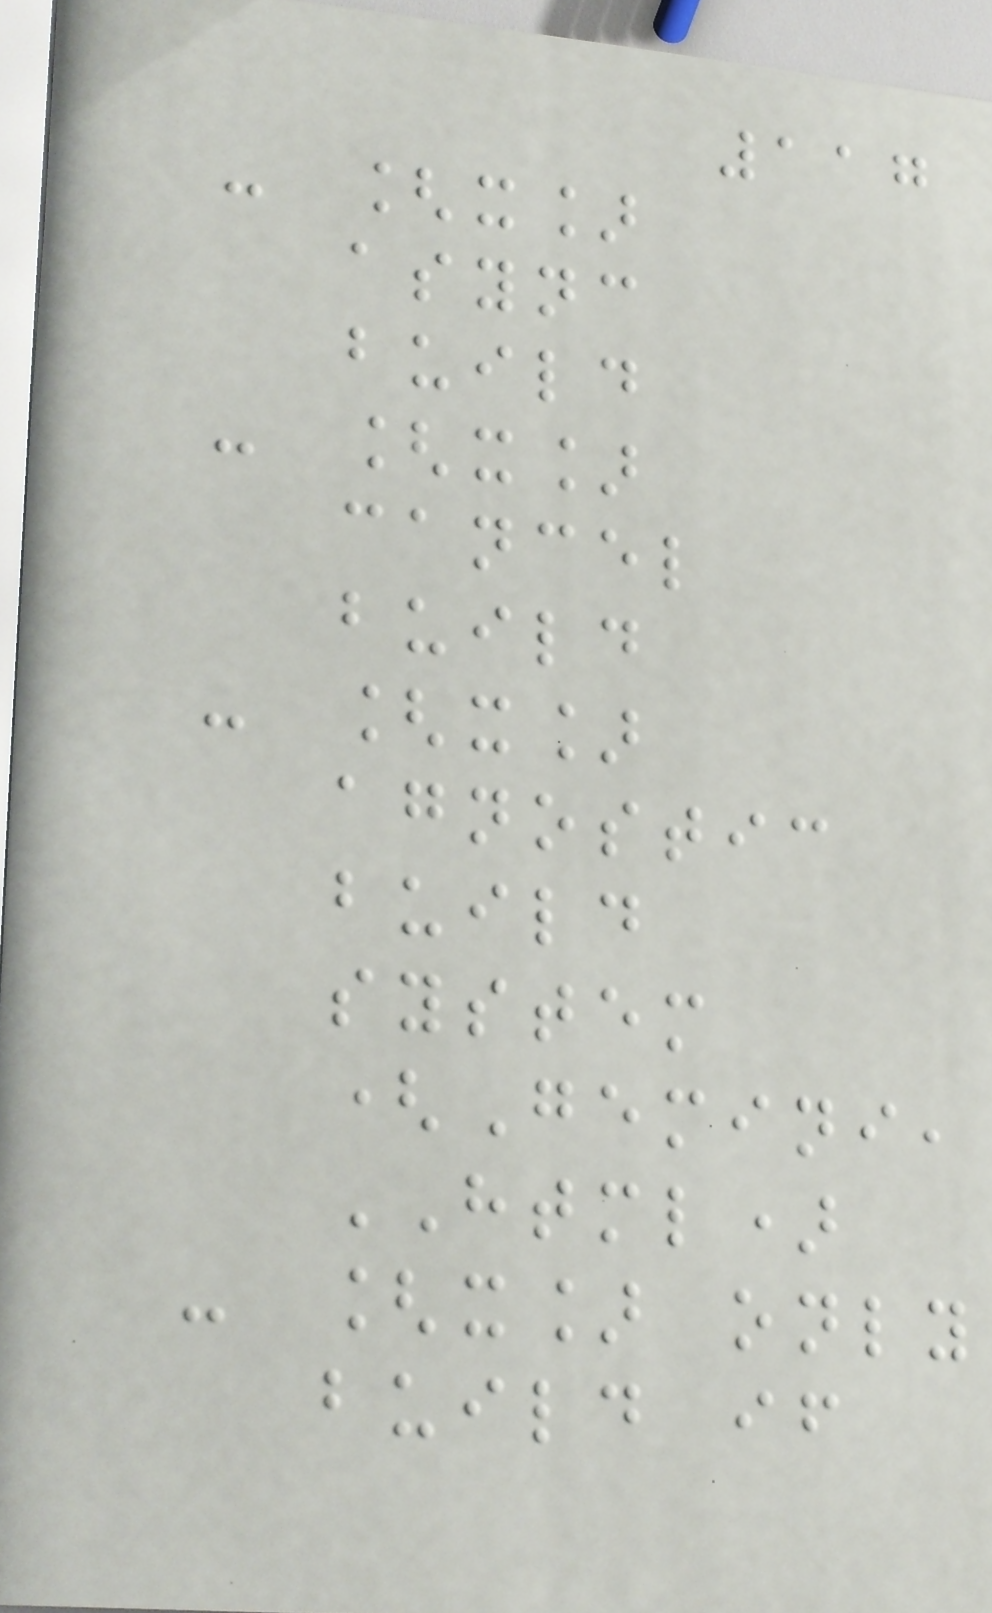117
- [x]
async
build
- [x]
cancel
build
- [x]
agnostic
build
system
(Gemini,
HTML)
- [x] only
build if
